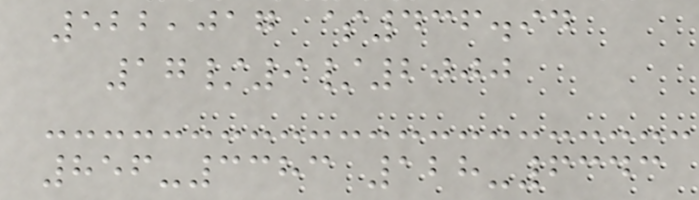522,017 $436.94
17/9/2000
856-3383 128-6343
